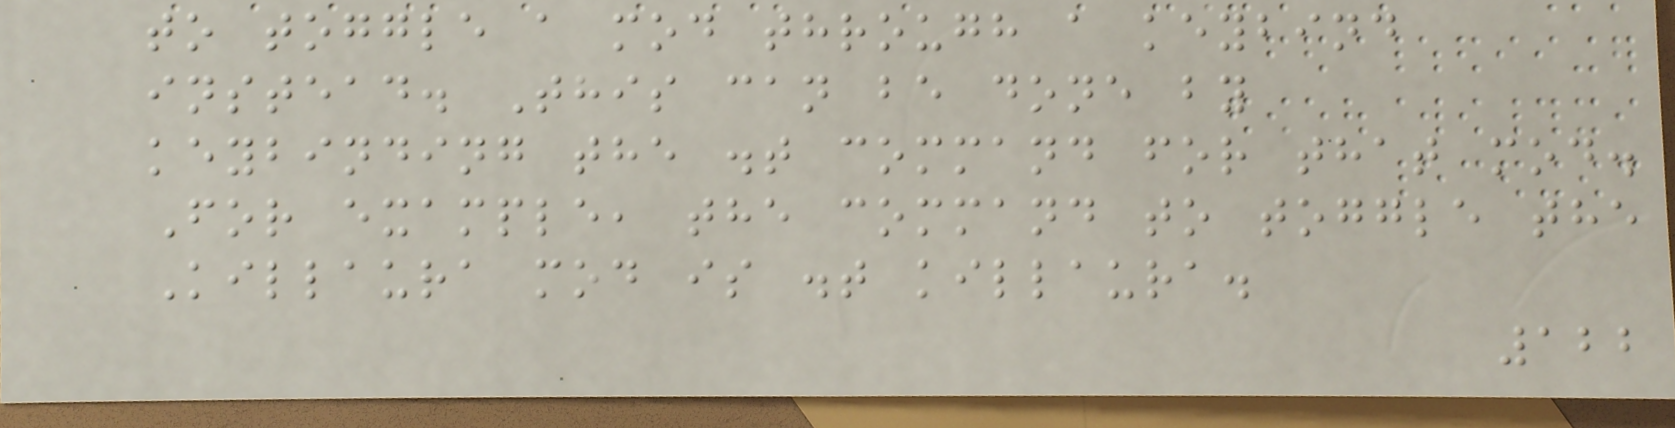to toggle a mod through a keybind
instead. This can be done by
keybinding the .t command for that mod.
For example, the command to toggle the
Killaura mod is .t killaura.
122
